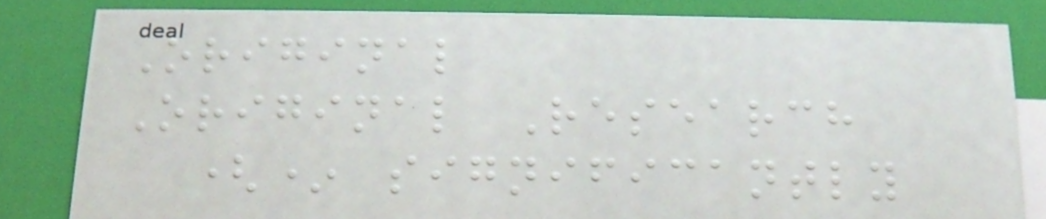Original
Original Research
(* significantly
